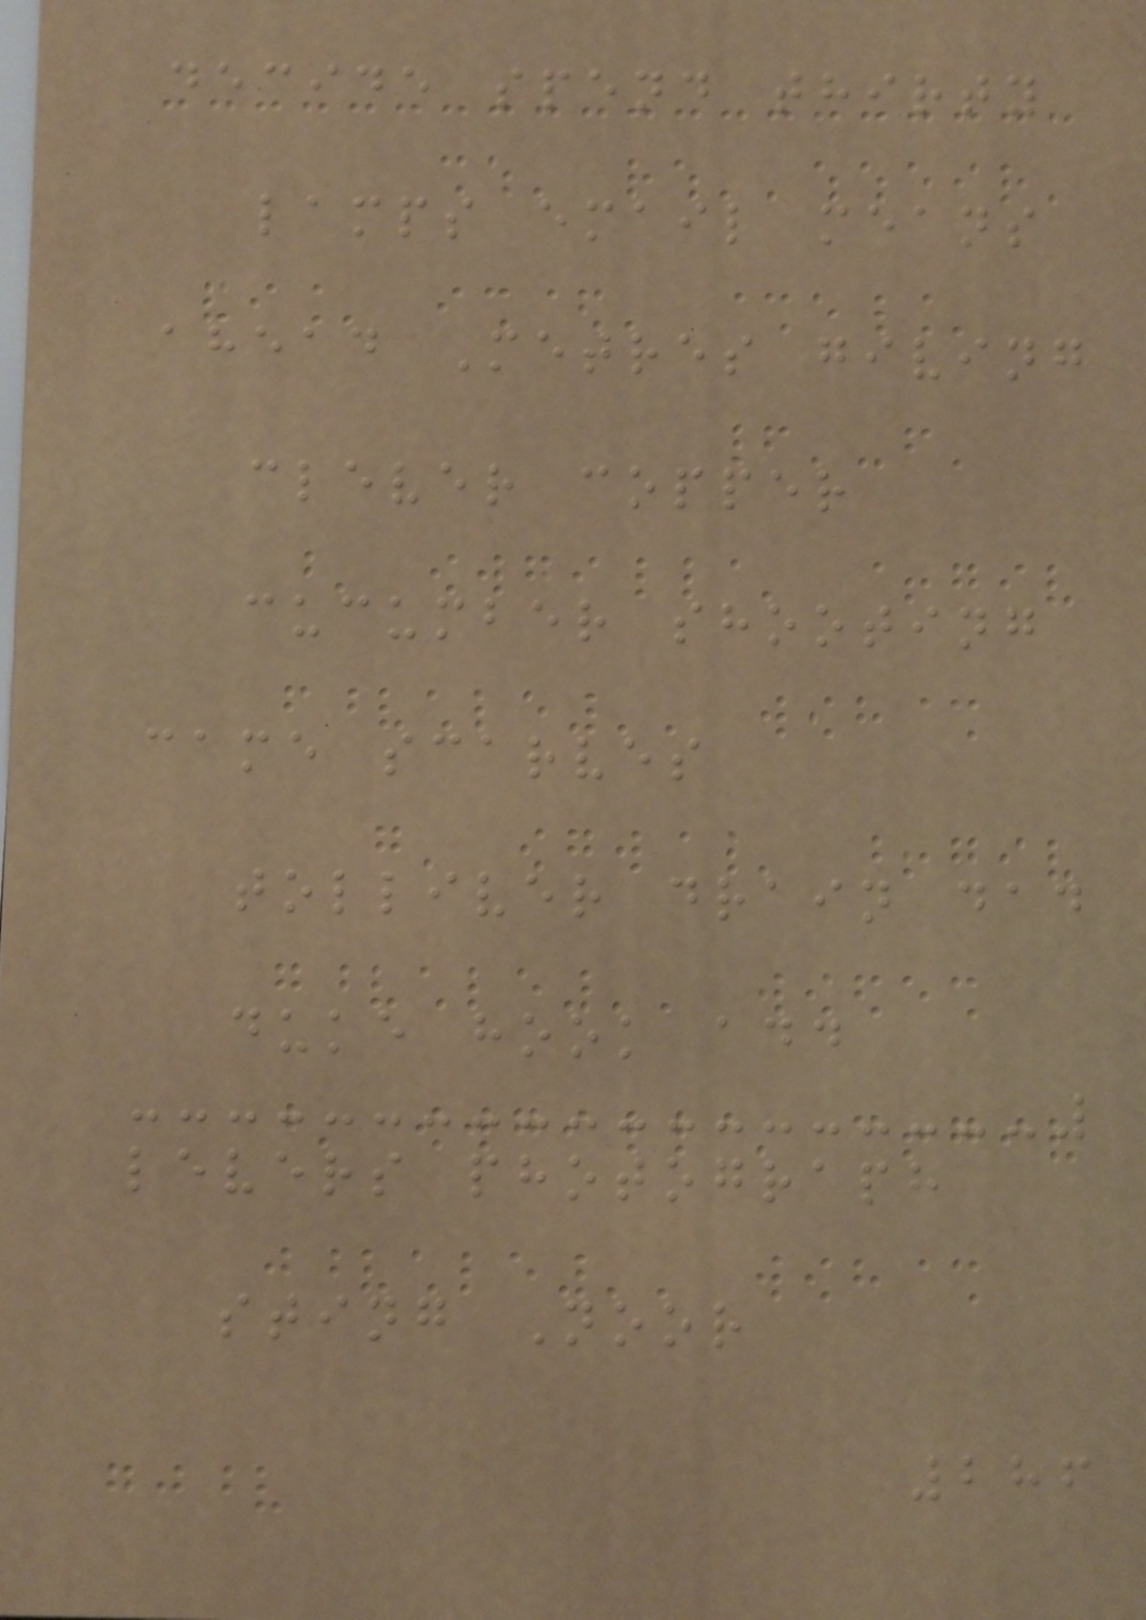decide spend thirty
lamps email means
ahead Metres giving
clever copper
cucumber shooting
came scarves
tolliver drain dad
duke hook add
levers photograph
sting Noor
286
